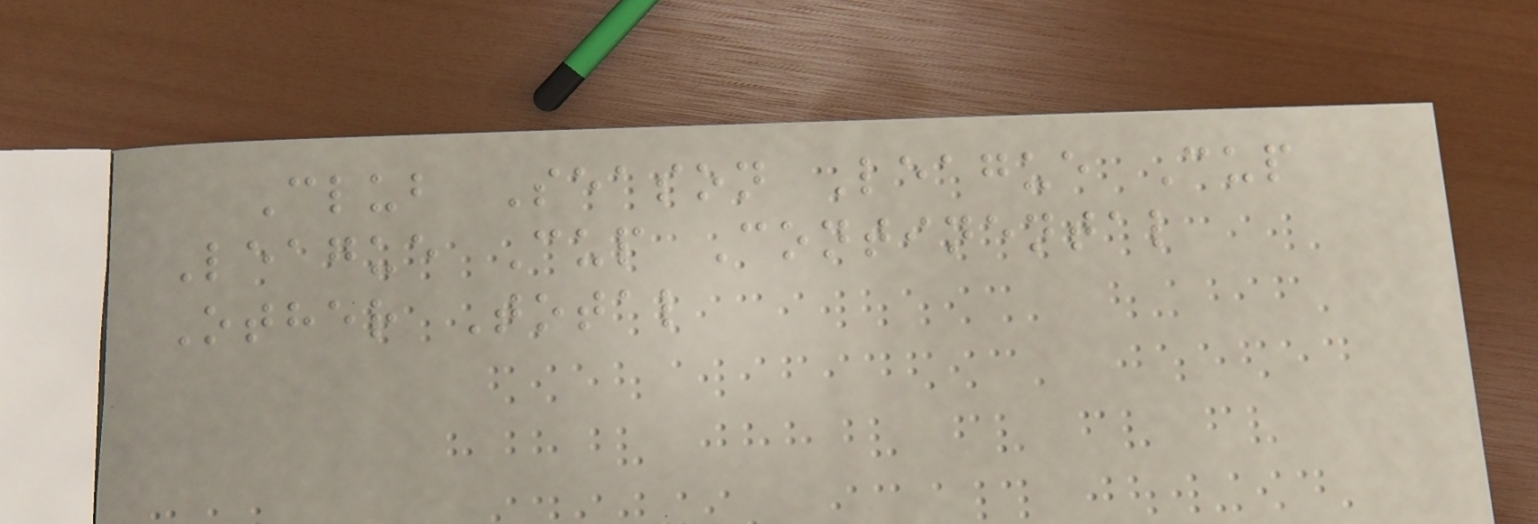Club Season League Cup
League Cup Continental
Other Total
